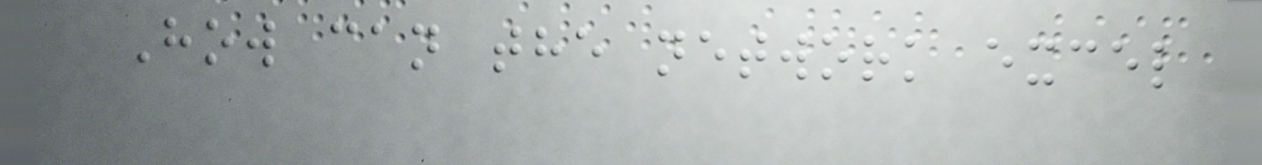How can the network excel
